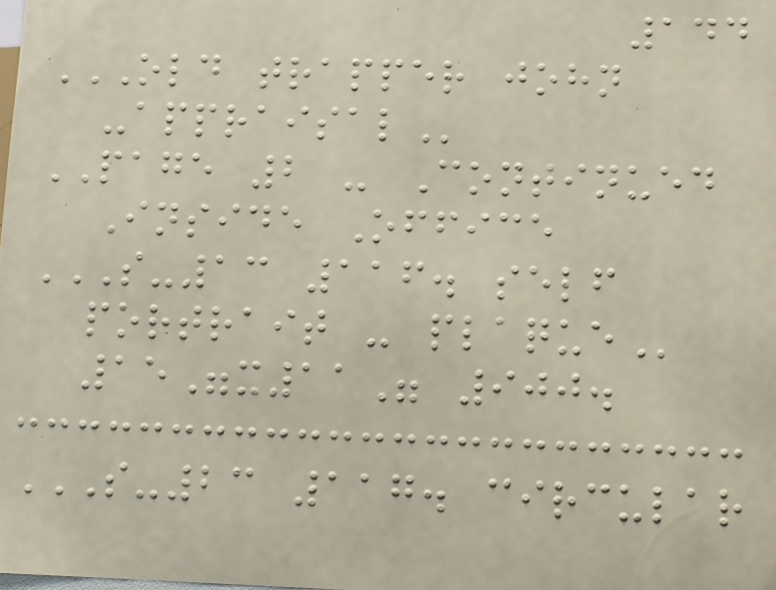144
OLD TRAPPER JOHN
-APPRAISAL
PAGE 2 - Continued
Inside Office
S-13 116. SELF
PORTRAIT - PLAQUE
15"x11" 900.
S-23 117. CIRCULAR
